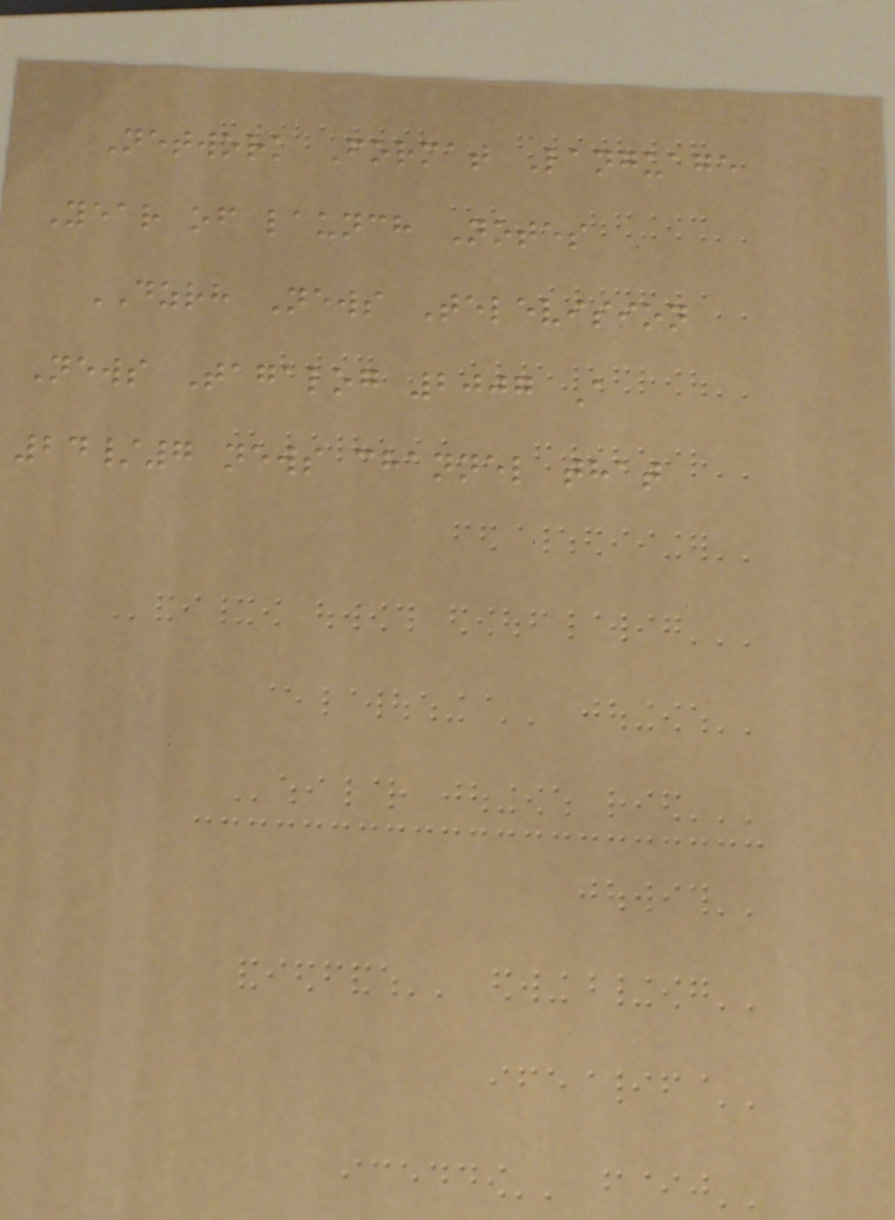Network Format Language
Year of launch Notes
DZRH News Television
News Tagalog 2007 A
24/7 news channel that
